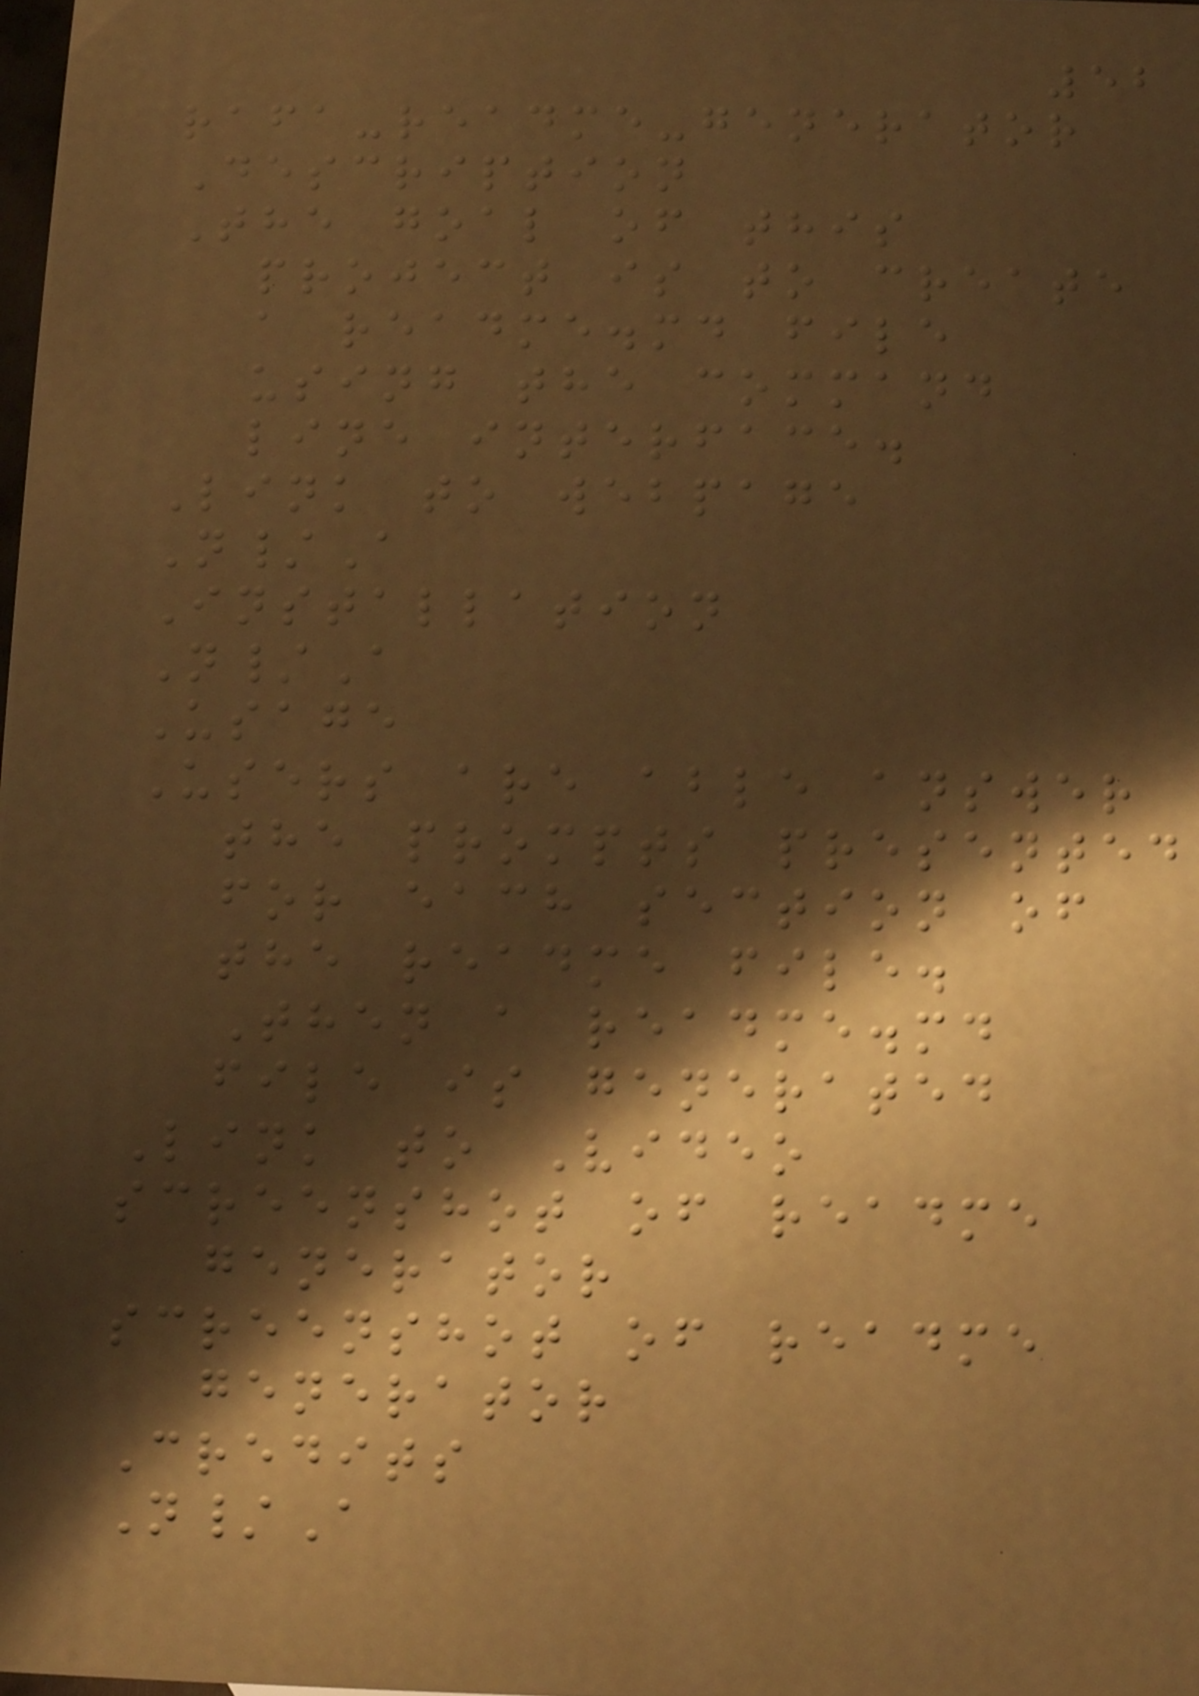52
rafa-readme-generator
Description
The goal of this
project is to create
a readme.md file
using the command
line interface.
Link to webpage
N/A
Installation
N/A
Usage
Users are able answer
the prompts presented
for each section of
the readme file.
Then a readme.md
file is generated
Link to Video
screenshot of readme
generator
screenshot of readme
generator
Credits
N/A
